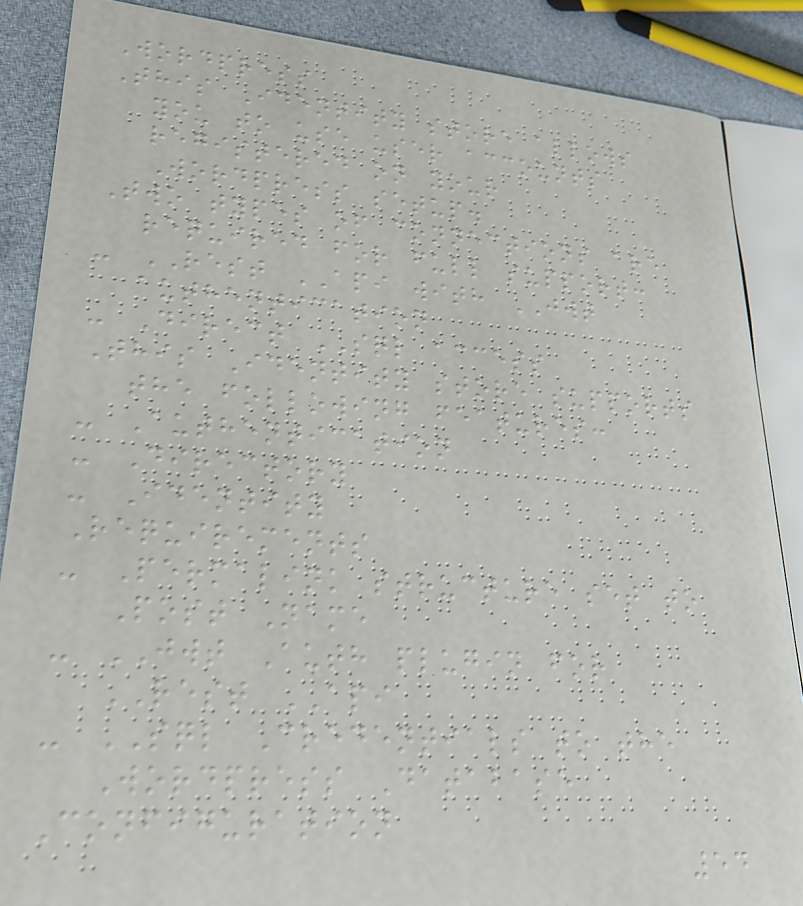Wordpress
This Identity store allows
you to use user accounts
registered on your
Wordpress setup.
Two types of connections are
required for full support:
- REST API with JWT
authentication
- Direct SQL access
This Identity store supports
the following features:
- Authentication
- Directory
- Identity
Requirements
- Permalink structure set to
Post Name
- JWT Auth plugin for
REST API
- SQL Credentials to the
Wordpress Database
Configuration
54
